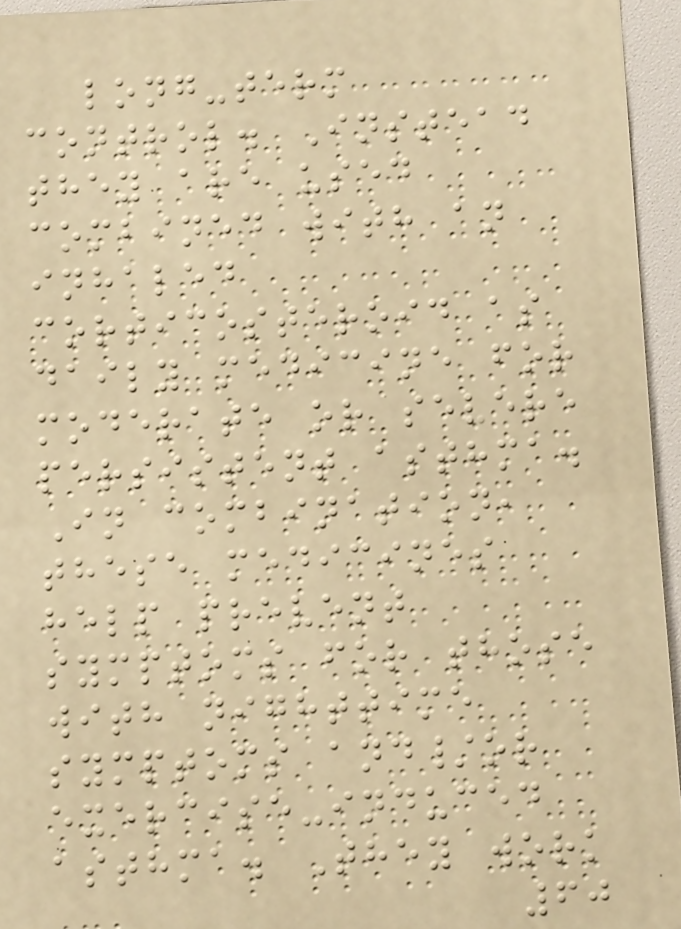long-term
control. Instead
they are used
combined with an
inhaled
corticosteroid as
daily medicine for
moderate or severe
persistent asthma.
In combination,
these medicines
help prevent
symptoms for those
with nighttime
symptoms and/or
exercise-induced
asthma. They work
60
